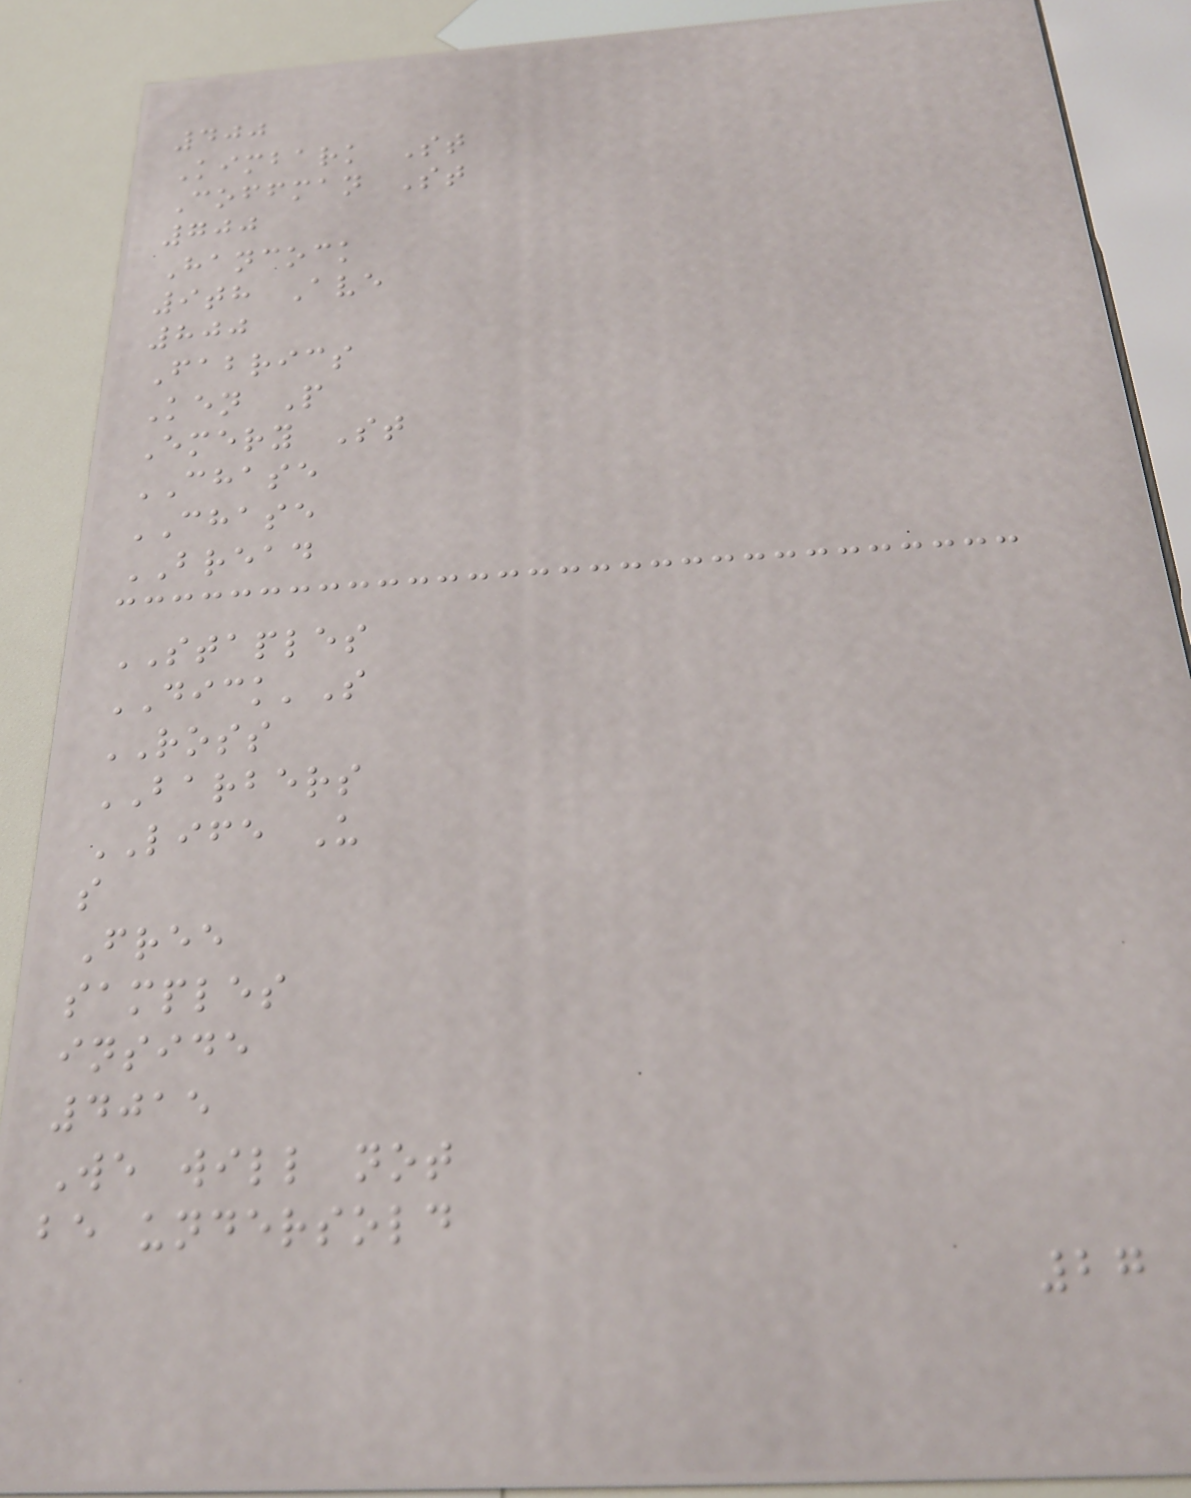400
Kimbark St
Coffman St
700
Hancock
9th Ave
800
Fabrics
Ken P
Emery St
CHASE
CHASE
BREAD
STAPLES
DICK'S
ROSS
BARBERS
LIFE U
s
Free
samples
inside
4015
We will not
be undersold
27
